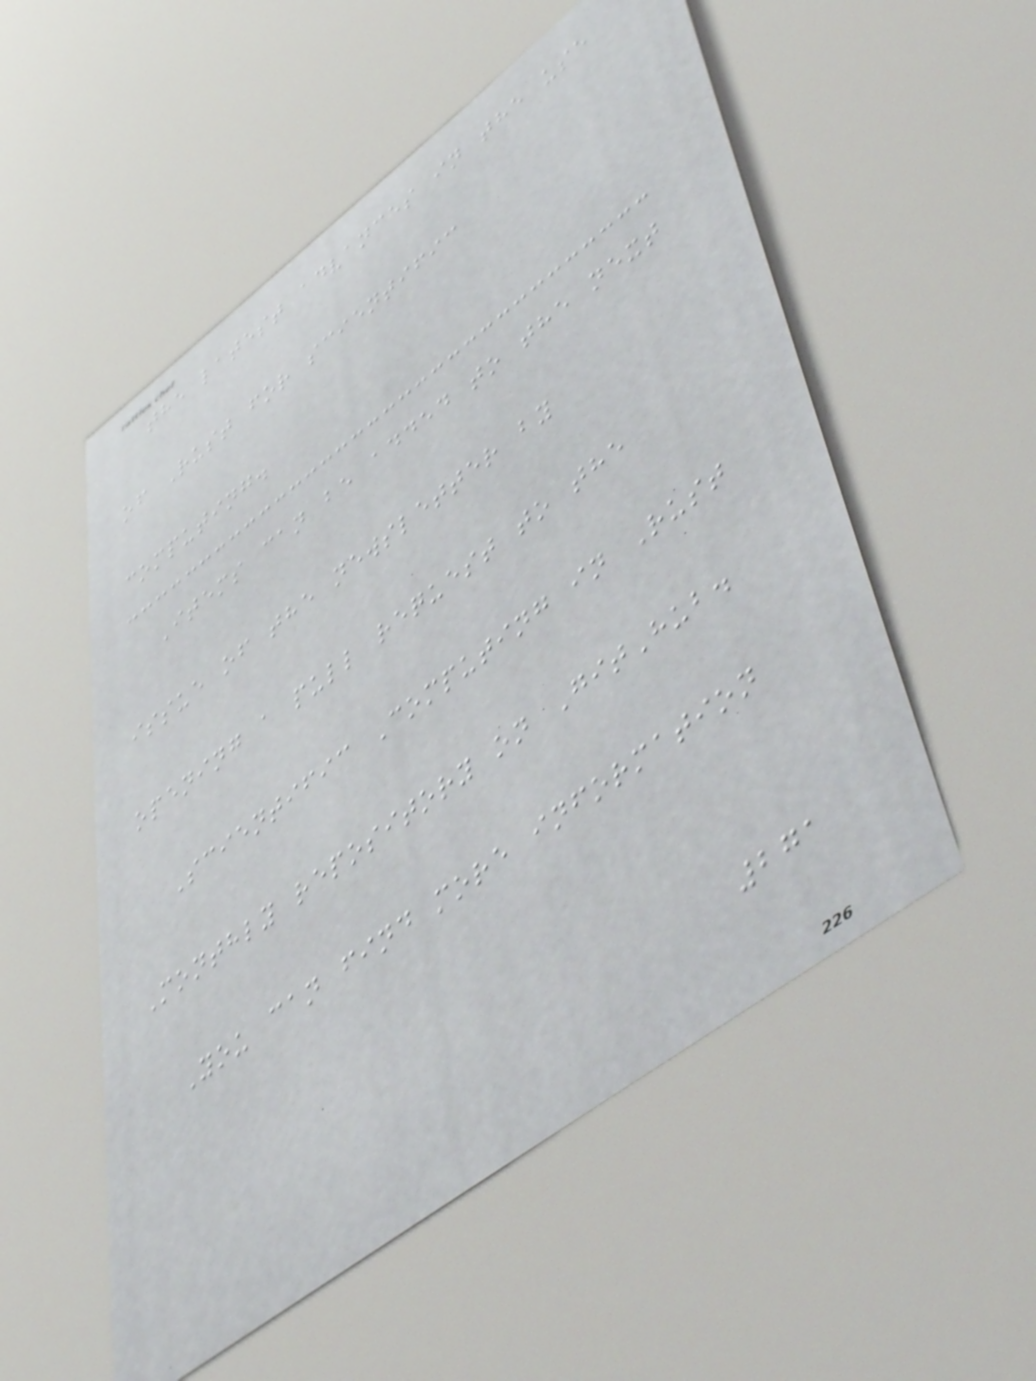the latest advances in the use
of Rust for scientific
computing.
Items can be added to the next
issue of the newsletter by
opening a pull request to the
Scientific Computing in Rust
Monthly repository on GitHub.
You can find more information
271
